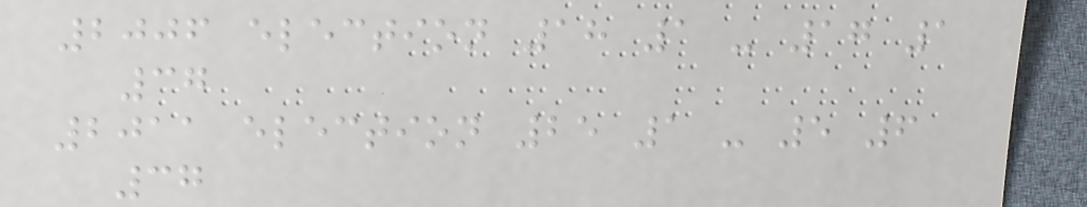2006 election 18 1 - 17 1
37
2011 election 25 1 - 5 6
37
